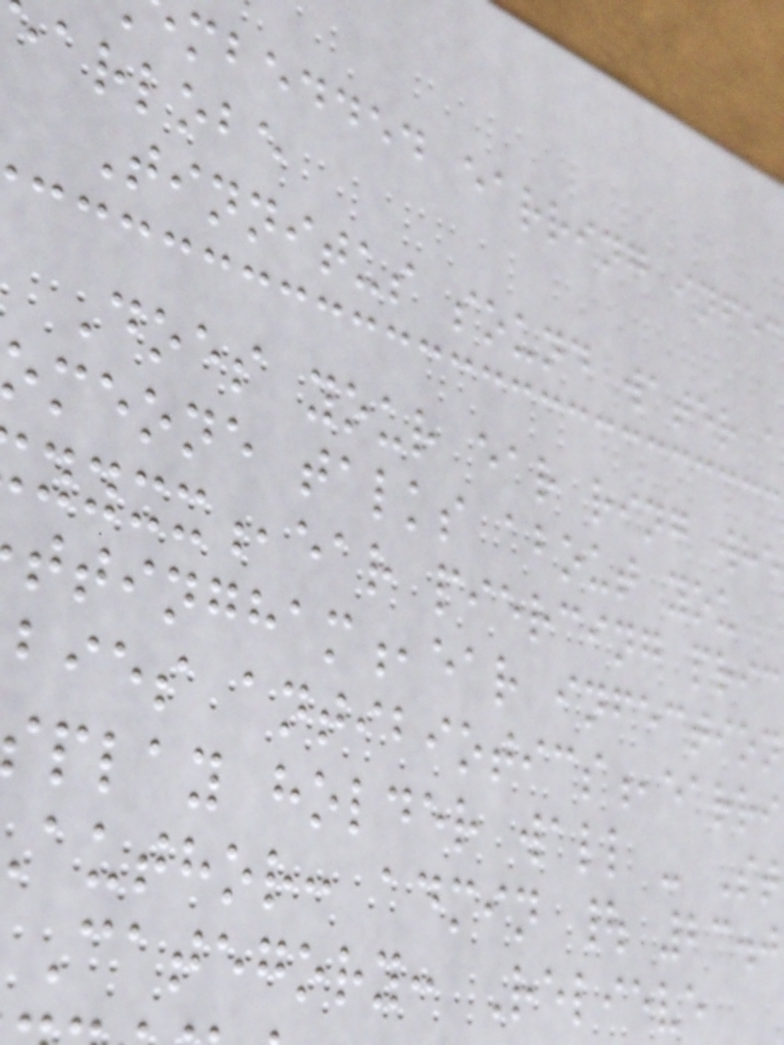mbedded earring infec
arlobe
Tinnitus sound water a
Does your ear ring whe
meone talks about you
yyxx,ear piercing pric
ttingham,ear infection
bies antibiotics,earri
play holder wall - St
author: admin | 23.0
Category: Relieve
